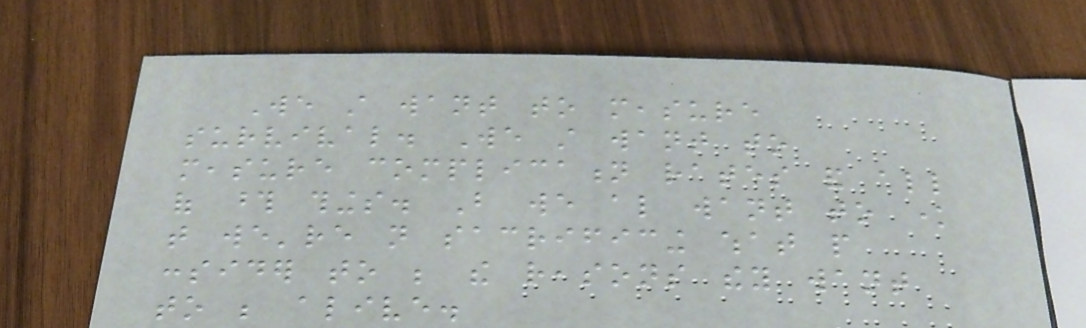We still want to measure
survival. We still want to
measure complication rates and all
of those things. But we also want to know
that we're not sacrificing what people
consider to be the reasons they want
to be alive.
